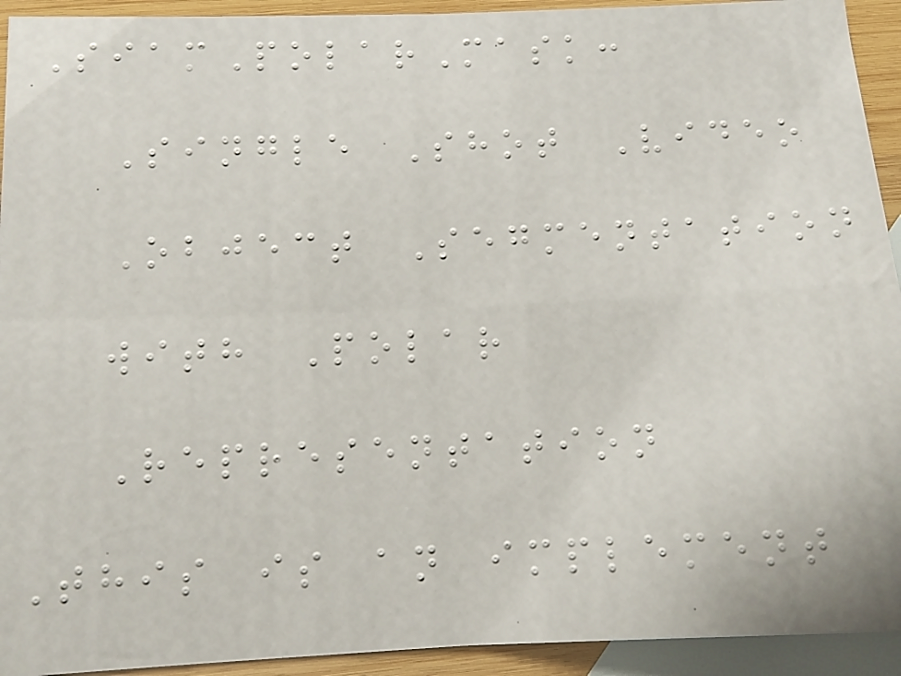SiamPolarMask:
Single Shot Video
Object Segmentation
with Polar
Representation
This is an implement
